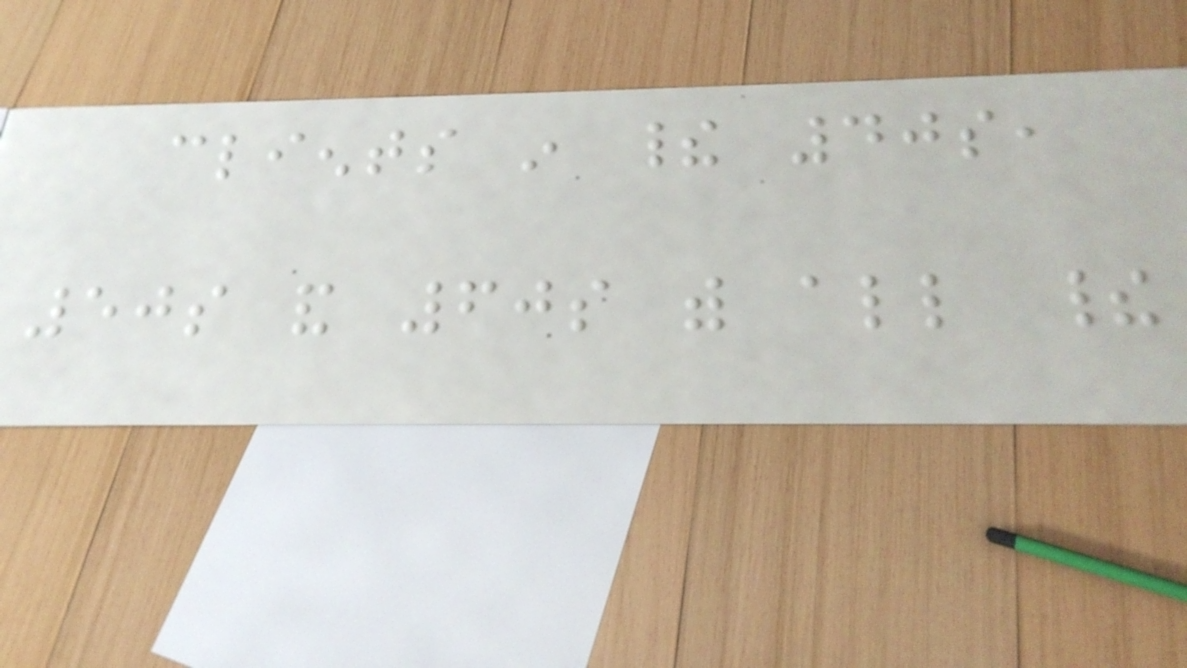clients in their 40s,
50s and 60s with all their
